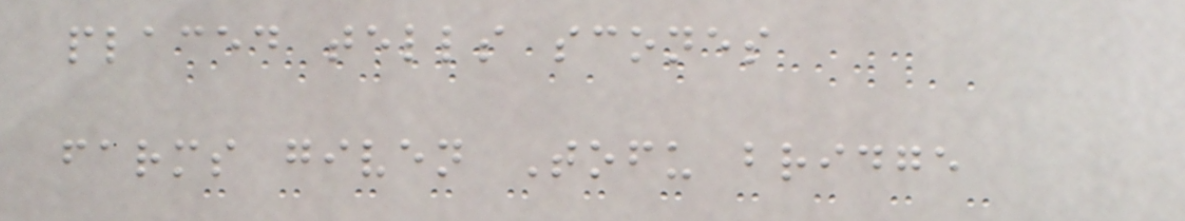placed tells scones
farms given Tofu bridge
